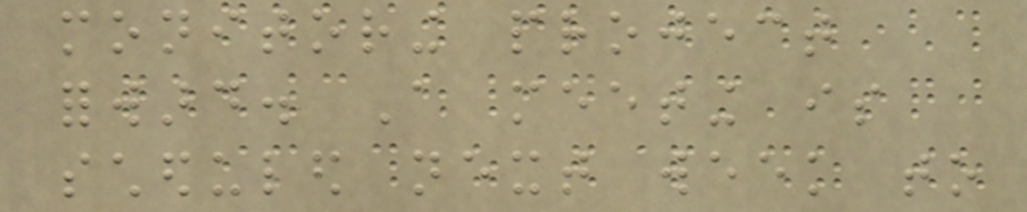monitoring project
forward. A meeting is
scheduled next week to
